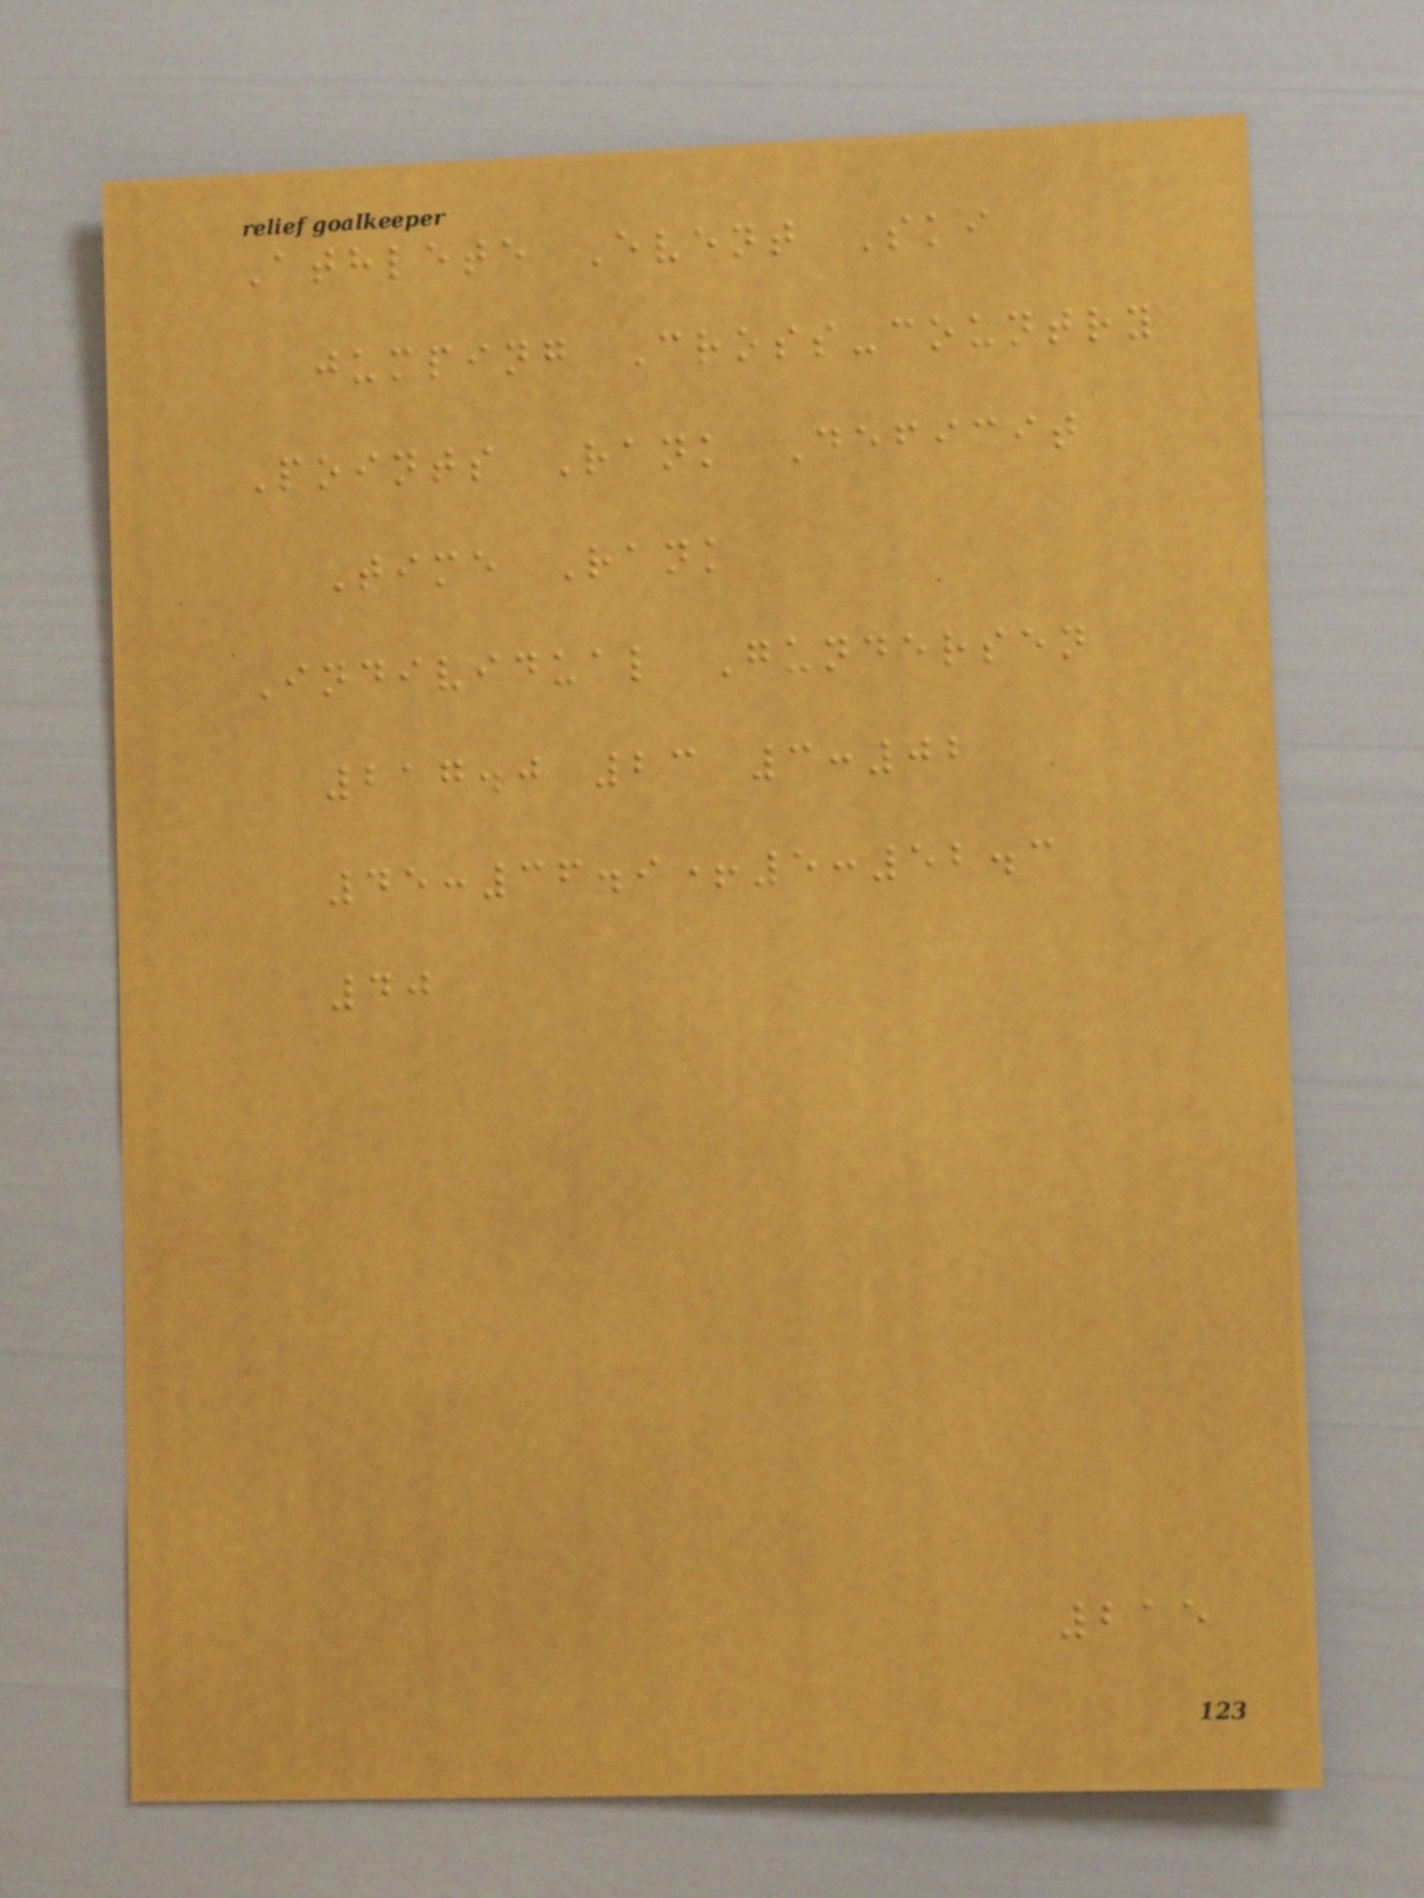Athlete Event Ski
jumping Cross-country
Points Rank Deficit
Time Rank
Individual Gundersen
217.0 23 3:02
45:36.9+5:52.3
40
215
